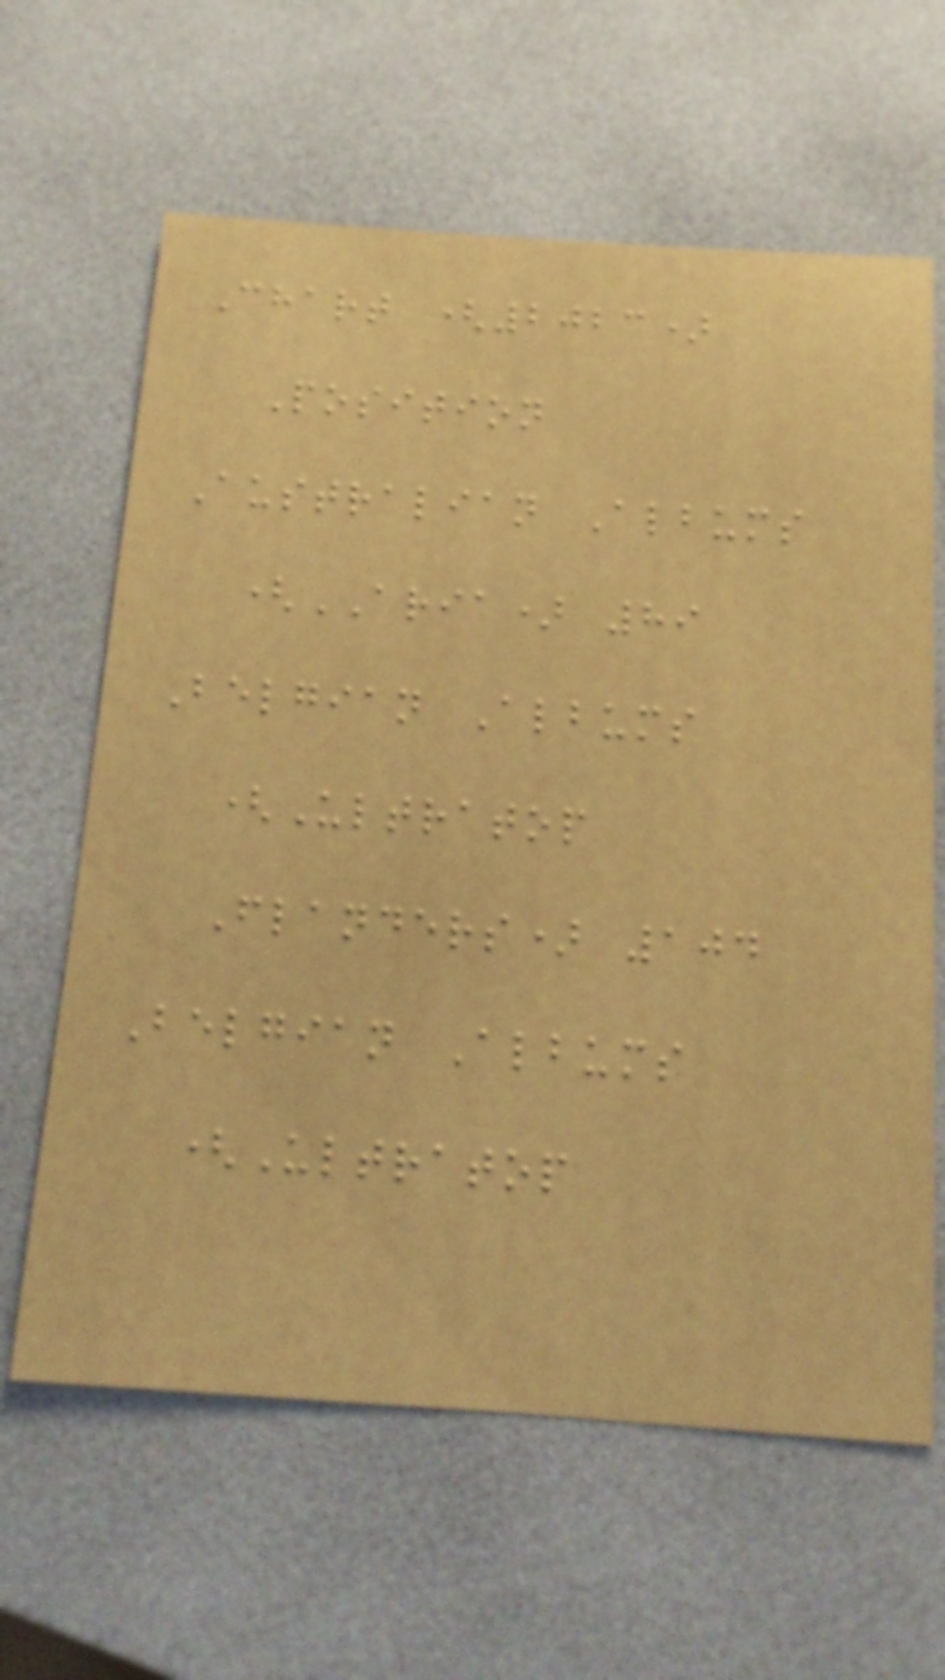Chart (2023)
Position
Australian Albums
(ARIA) 89
Belgian Albums
(Ultratop
Flanders) 104
Belgian Albums
(Ultratop
